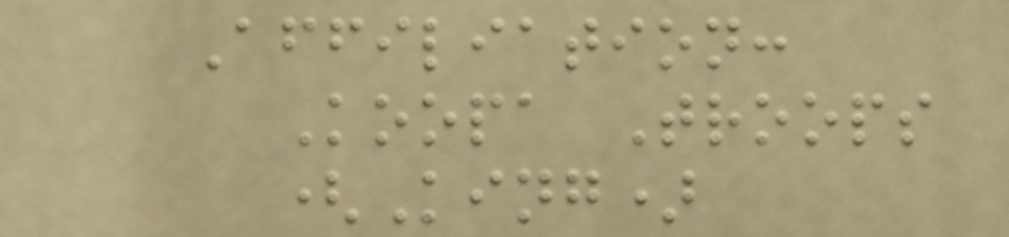Affiliation:
Koopa Troops
(King)
